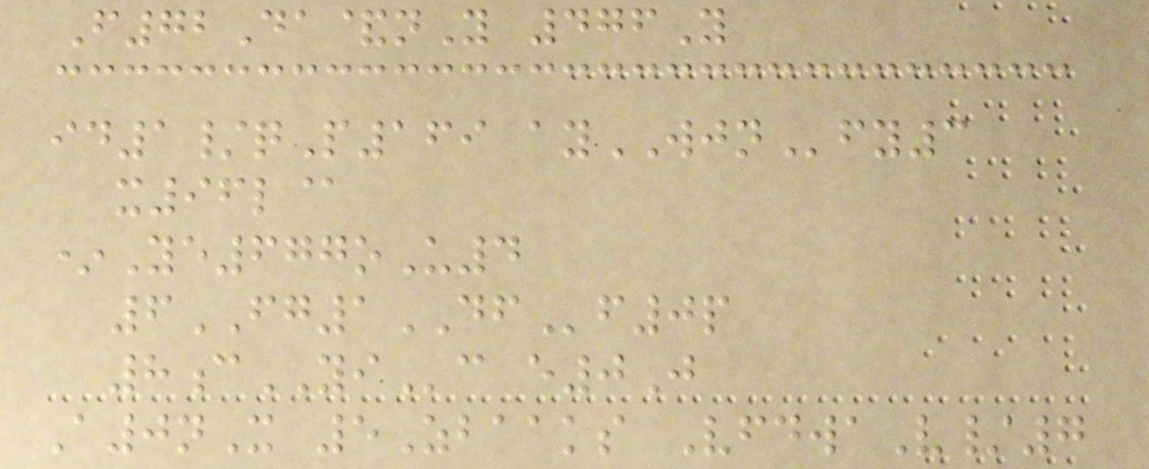F72Da&nY 476Y
id1/qP169 ayWJNfy3
x96l@
*Ye677oU4
6FG1DFf0p
8cYIc e0J
A0nX 5Zbaaks VfdwaV/7
